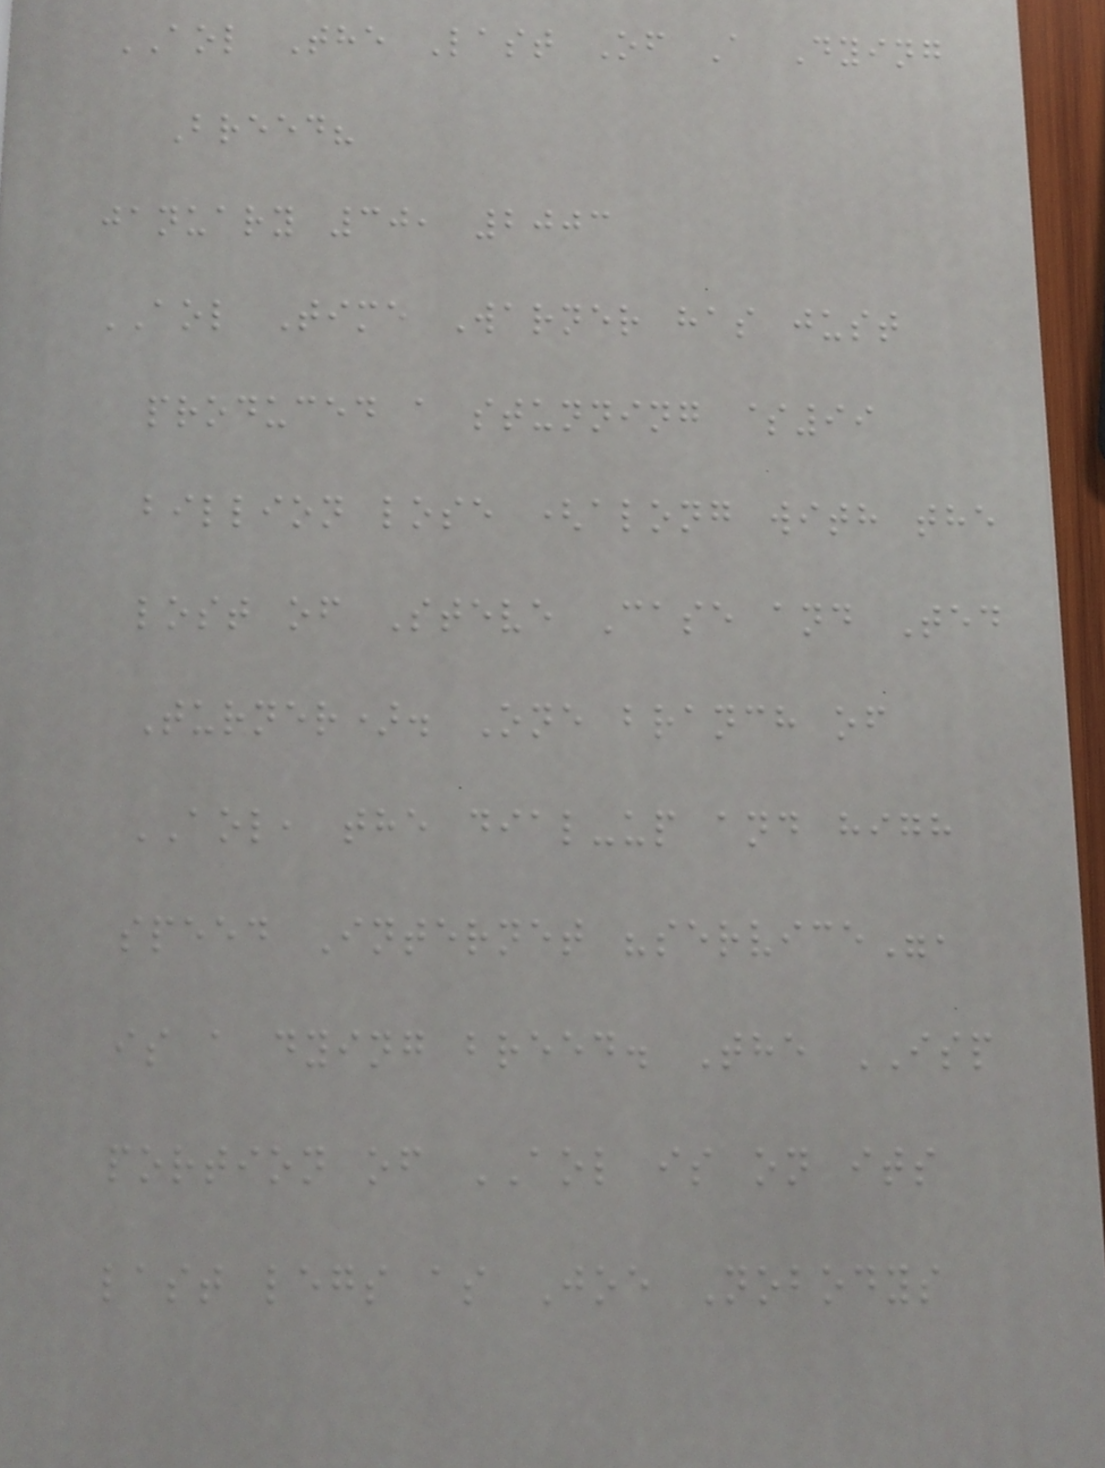AOL The Last Of A Dying
Breed?
january 30, 2003
AOL Time Warner has just
produced a stunning $99
billion lose (along with the
lost of Steve Case and Ted
Turner). One branch of
AOL, the dial-up and high
speed Internet "service",
is a dying breed. The ISP
portion of AOL is on its
last legs as Joe Nobodys
